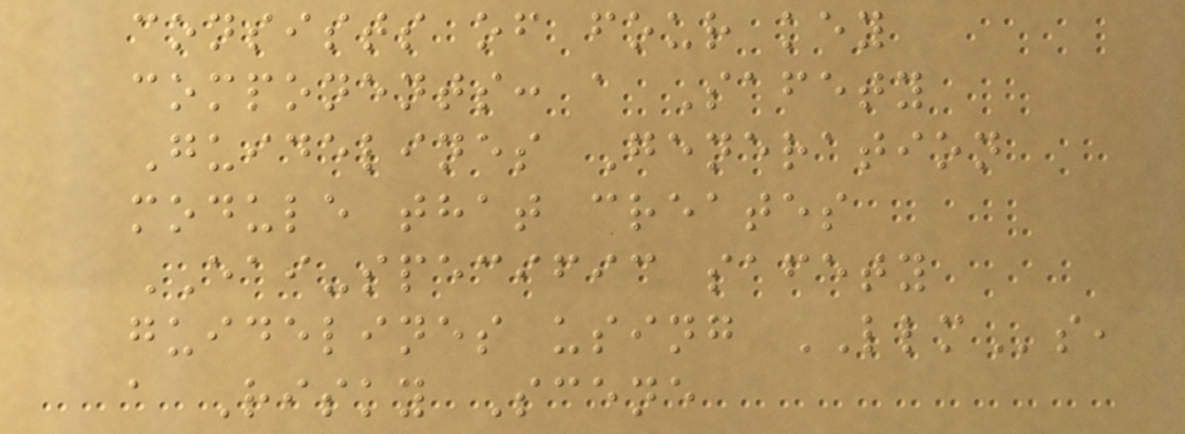consists of four key
components: a Safety
Guidelines Generation
module that creates
EAI-specific safety
guidelines using LLMs,
a Risky Scene
